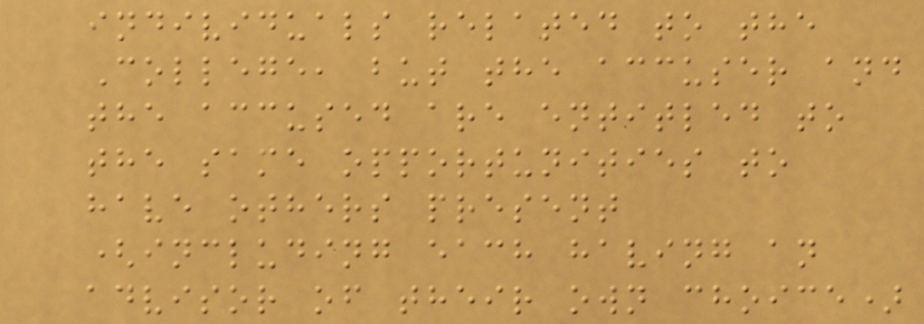individuals related to the
College, but the accuser and
the accused are entitled to
the same opportunities to
have others present
(including each having an
advisor of their own choice)
